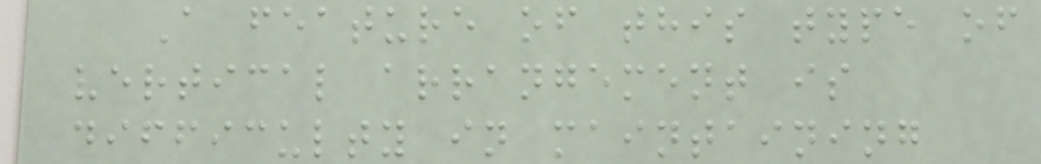A feature of this type of
vertical arrangement is
difficulty in maintaining
